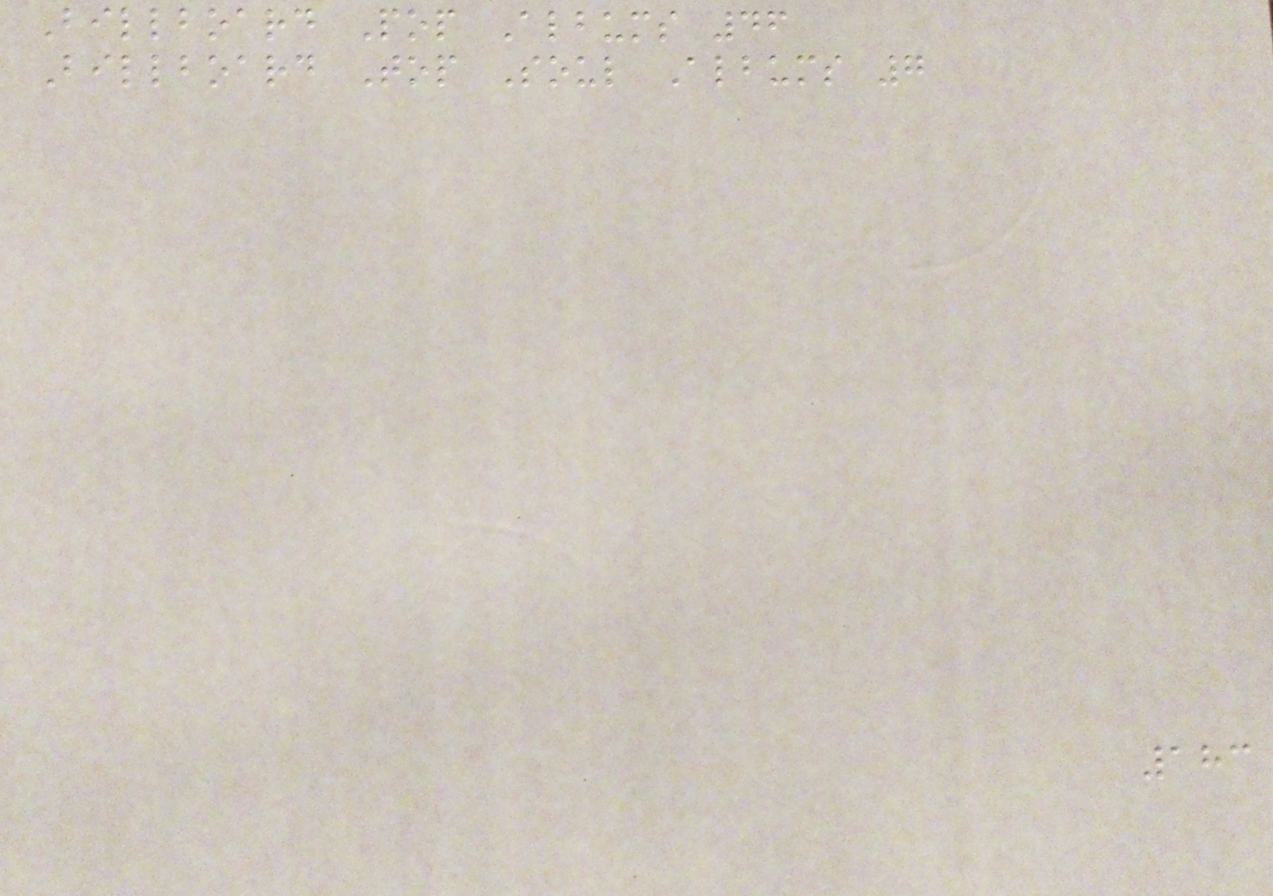Billboard Pop Albums 46
Billboard Top Soul Albums 7
183
